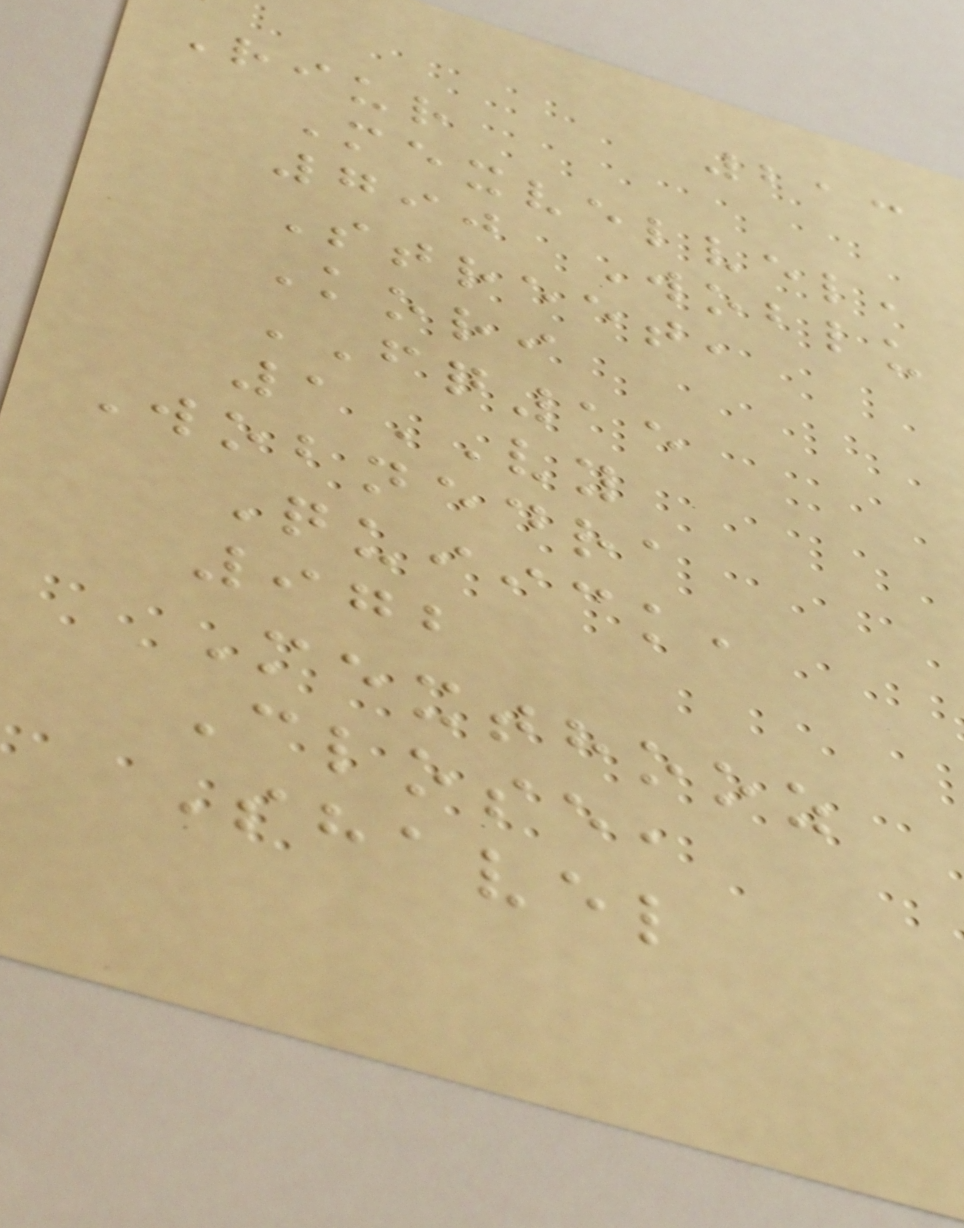213
Riur
Mexvelvel,
790 Woblu
Street,
Kori
FQ15
1VY
Wobnedra
Quiick,
972
Mexthooz
Close,
Shavel
